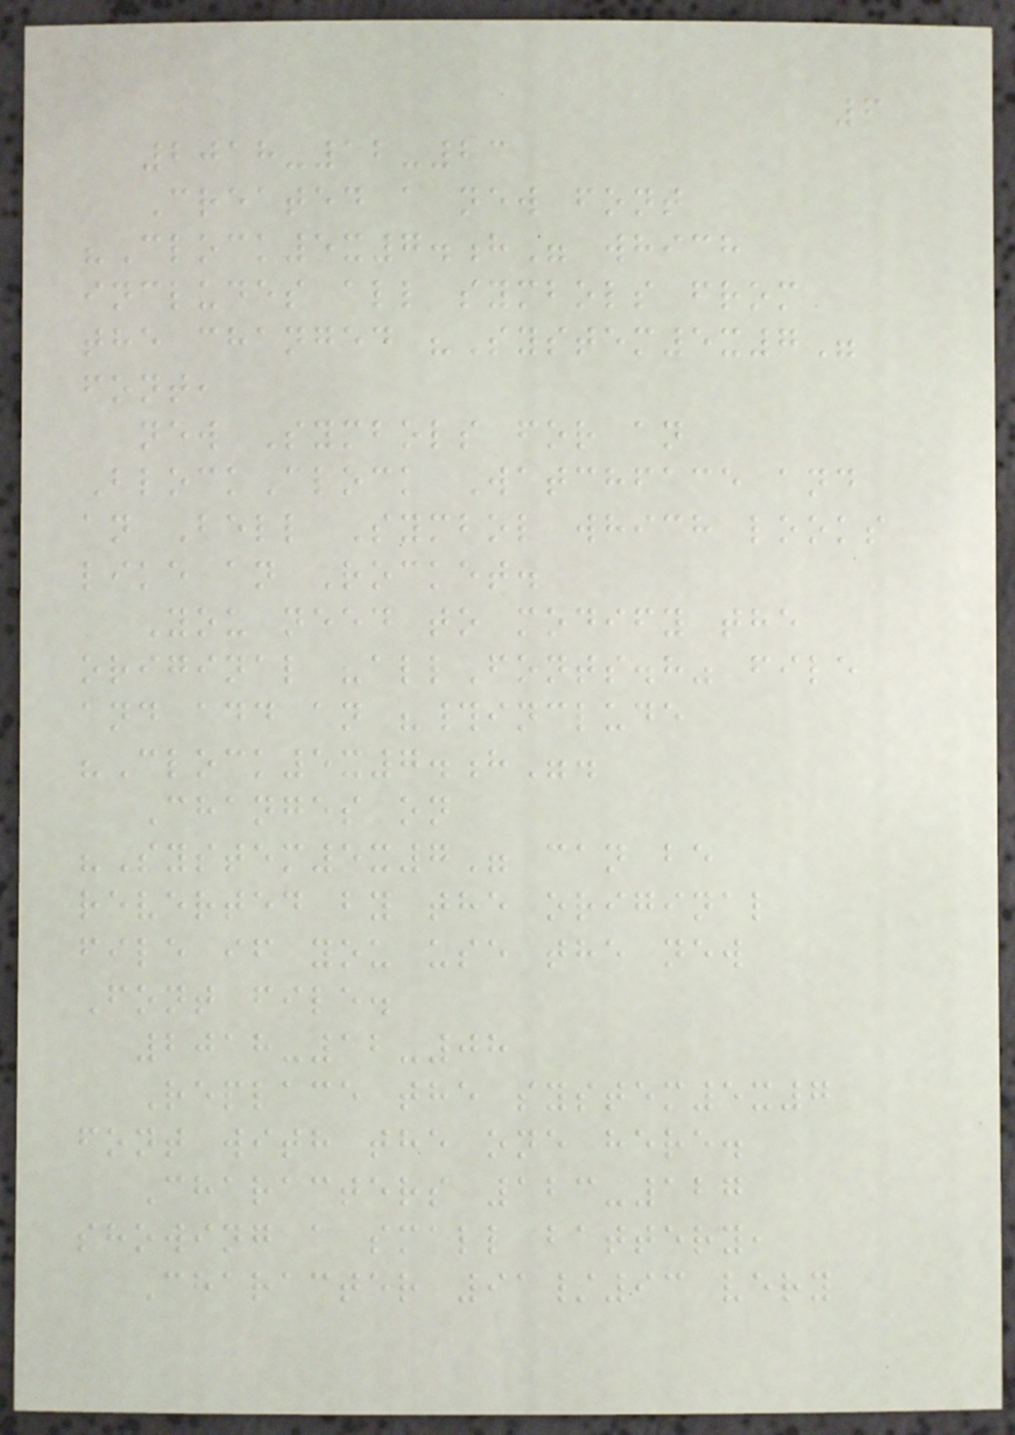6
2018-12-23
Created a new font
"Clock5x7.h" which
includes all symbols from
the changed "System5x7"
font,
new Symbols for an
BlockClock Watchface and
an Bell Symbol which looks
like an Rocket.
You need to modify the
original "allFonts.h" file
and add an "#include
"Clock5x7.h".
Changes on
"System5x7" can be
reverted by the original
file if you use the new
Font file.
2018-12-08
Replace the system5x7
font with the one here.
Characters 123-127
showing a small battery,
Character 91/93 very
